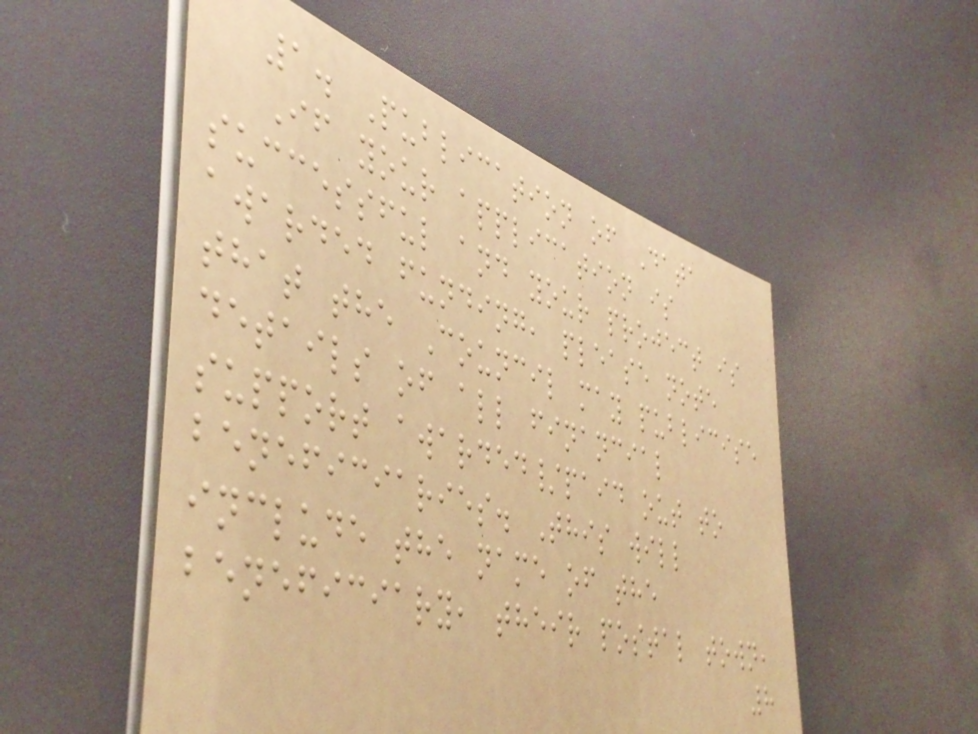1. Publication of Data
If your application is
successful and your project is
awarded funding, please note
that the Council may publicise
details of all financial
support awarded/paid out to
beneficiaries. This will
include the name of the
beneficiary, their postal town,
8
